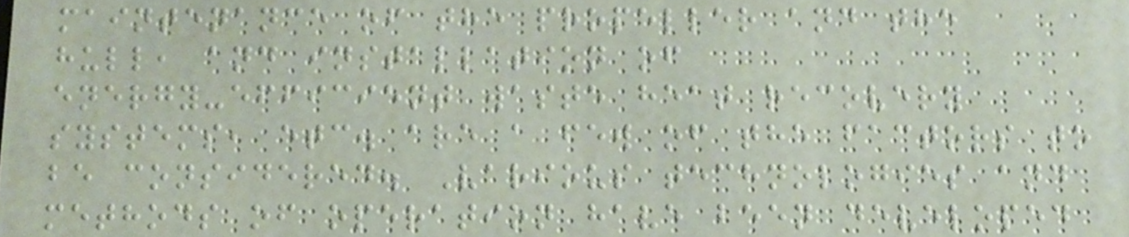maintenance of the propeller and the
hull, and installation of
energy-efficient waste heat recovery
systems, etc. are a few of the factors to
be considered. Various technologies and
methods of operation have been developed
